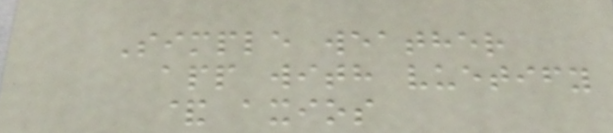Simple weather
app with vuetify
& axios
